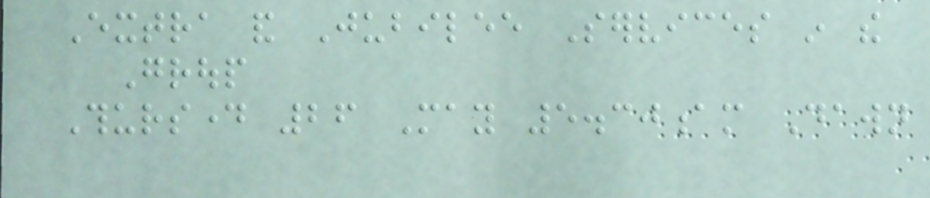Extra and Jubilee Services in the
Group
Thursday 26 May 5.30am Dawn
